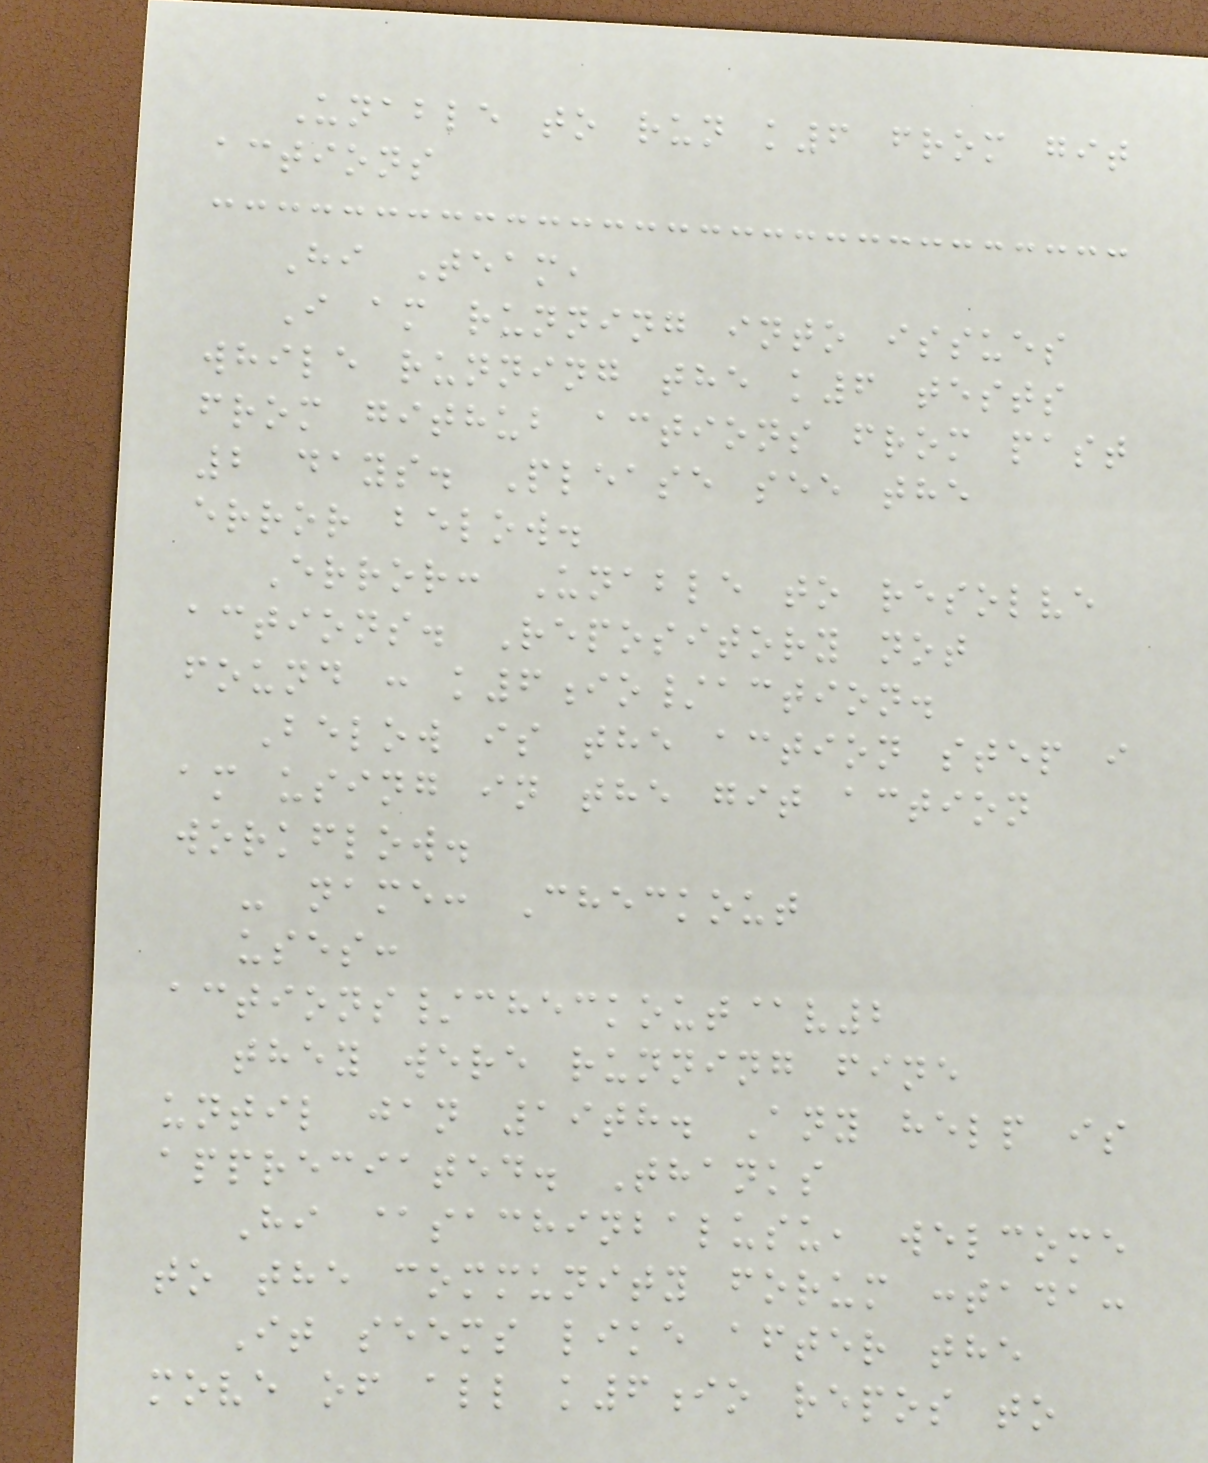Unable to run k6 from git
actions
Hi Team,
I am running into issues
while running the k6 tests
from github actions from past
2 days. Please see the
error below.
Error: Unable to resolve
actions. Repository not
found : k6io/action.
Below is the action step i
am using in the git action
workflow.
- name: Checkout
uses:
actions/checkout@v2
they were running fine
until jan 19th. Any help is
appreciated. Thanks
Hi @sachinbalusu, welcome
to the community forum :tada:
It seems like after the
move of all k6io repos to
